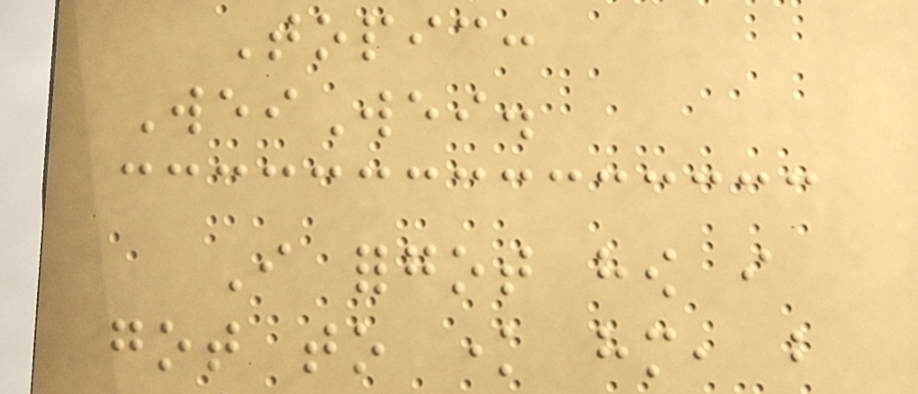Topic:
WeiWei.
I forgot how i
got to know him, but
